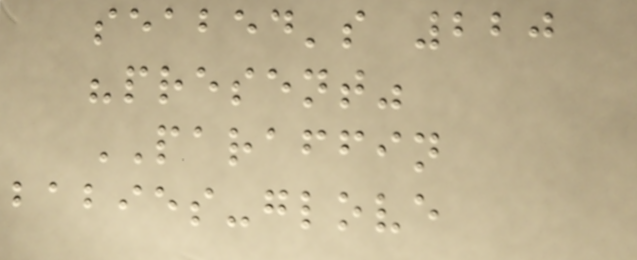seabed's 220
"present"
PARAFFIN
babies-glove
